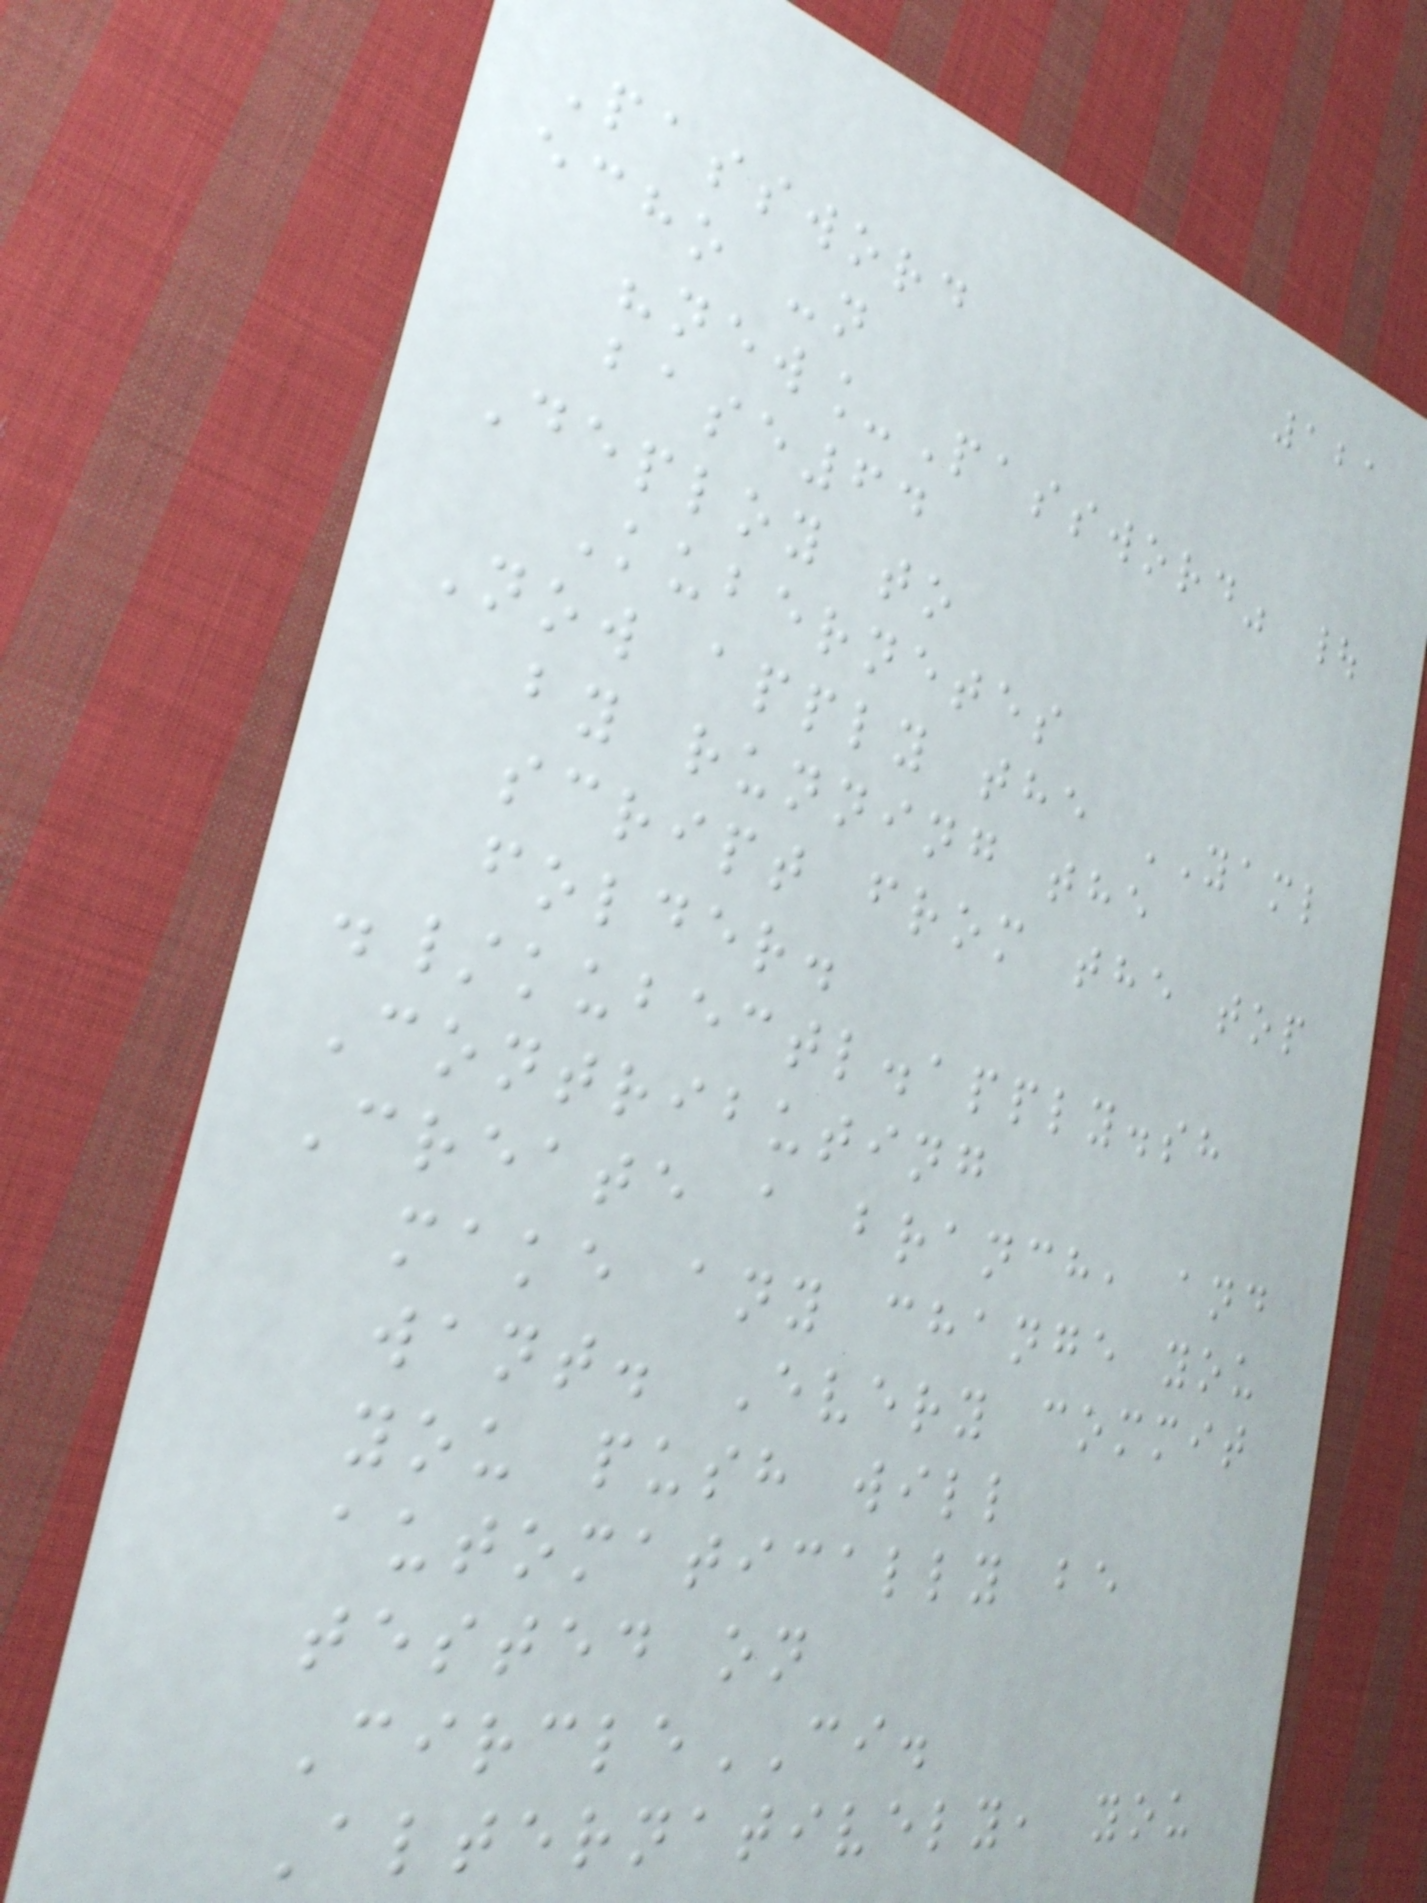121
Password
echo -n
"new_Password" |
base64
Deploy to
Kubernetes
Now apply the YAML
by running the
script from the top
folder.
./kubectl.apply.sh
Contributing
Create a branch, and
make any change you
want. Every commit
you push will
automatically be
tested on
CircleCI.
Alternatively, you
